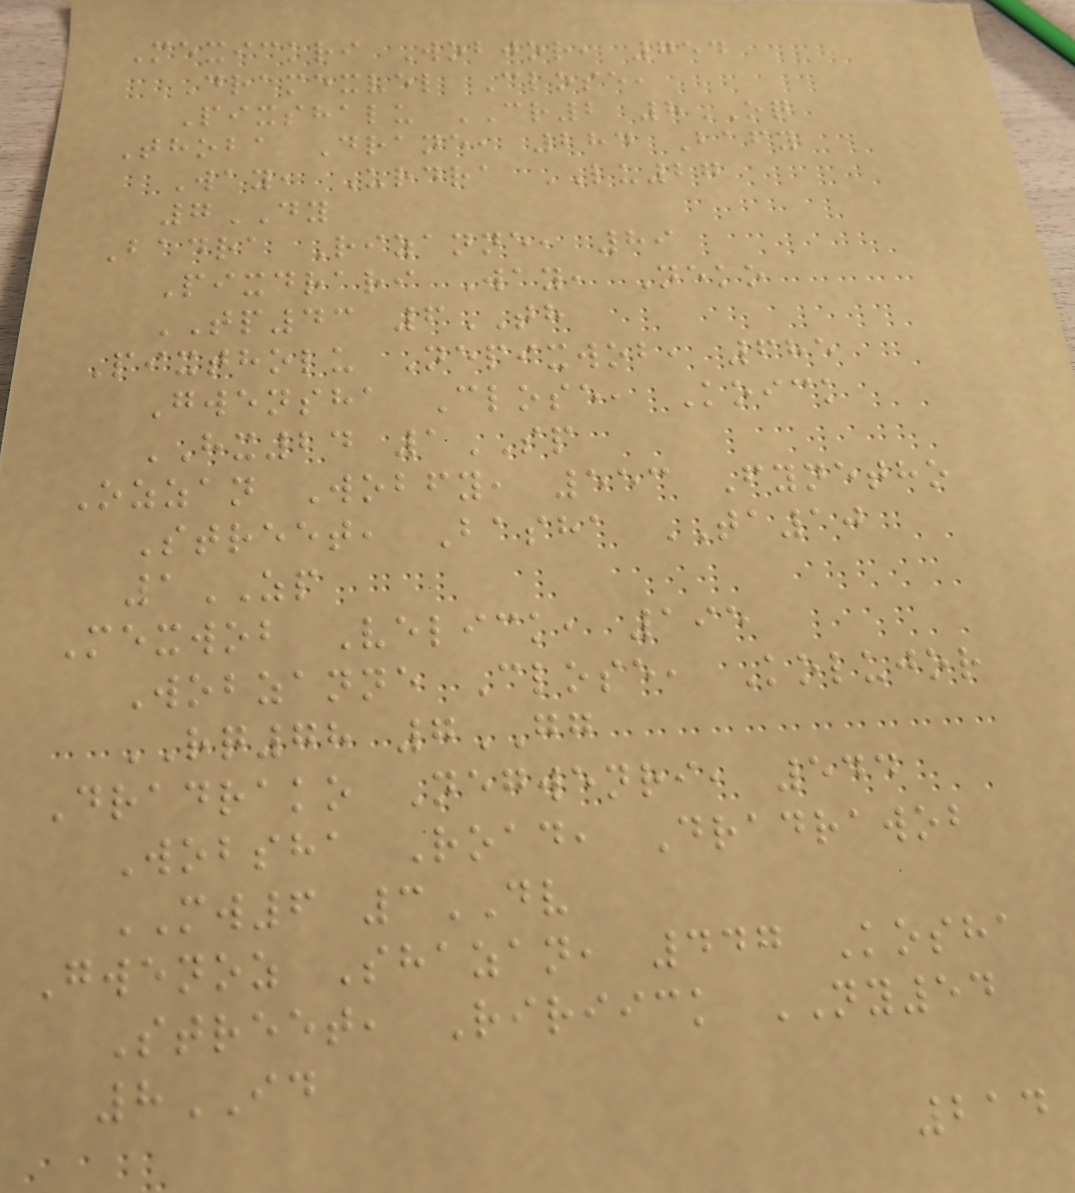Mexickri Wobjor, 754
Dramexvel Close,
Pixshalu CR2 8OQ
Thoba Drane, 284 Bafy
Way, Urdra LU27
7DY
Badra Rizanne, 89
Pixdrari Way, Neko
TP43 6TH
Pixtholu Nepixwob, 685
Gwensha Close, Koick
HX24 1SP
Ozzan Wobfy, 553 Fynetho
Street, Basha TA10
1ZP
Mexwob Velick, 195
Wobzanne Close, Kolujor
RQ78 7GG
Dradrako Negwenri, 544
Wobsha Road, Dradrawob
MW6 3DV
Gwenoz Shazan, 447 Kosha
Street, Ririick NY54
8ID
214
